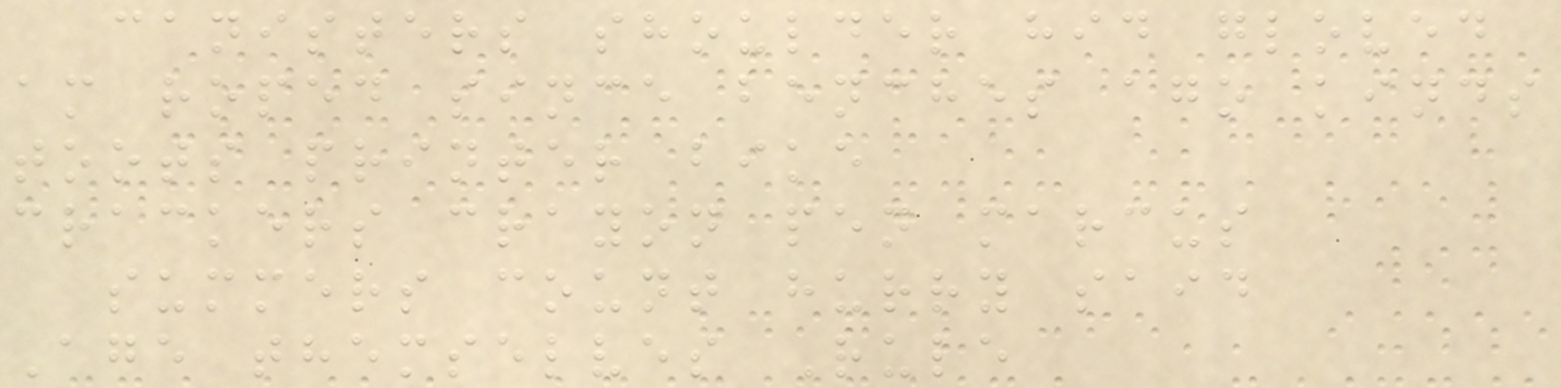canisters shoulder hid gloved
am roped since benches ago kinds
toots printer bike
crackers crayon pen marcus
summers count hurry said
Age themselves Rule
